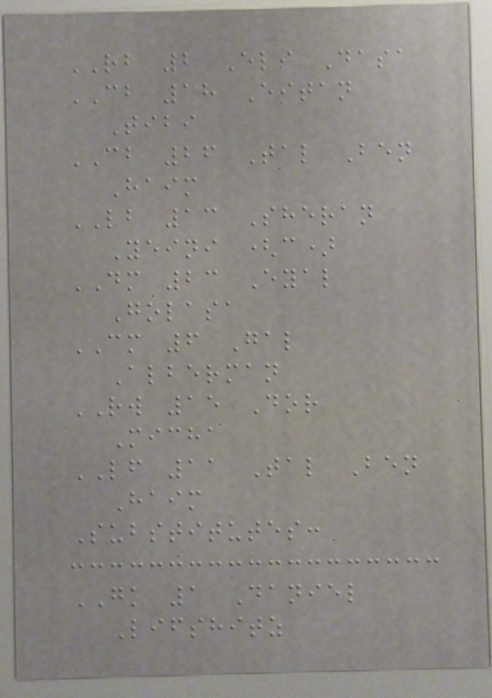RB 2 Eli Dasa
CB 18 Eitan
Tibi
CB 26 Tal Ben
Haim
LB 13 Sheran
Yeini (c)
DM 23 Eyal
Golasa
CM 6 Gal
Alberman
RW 15 Dor
Micha
LF 11 Tal Ben
Haim
Substitutes:
GK 1 Daniel
Lifshitz
